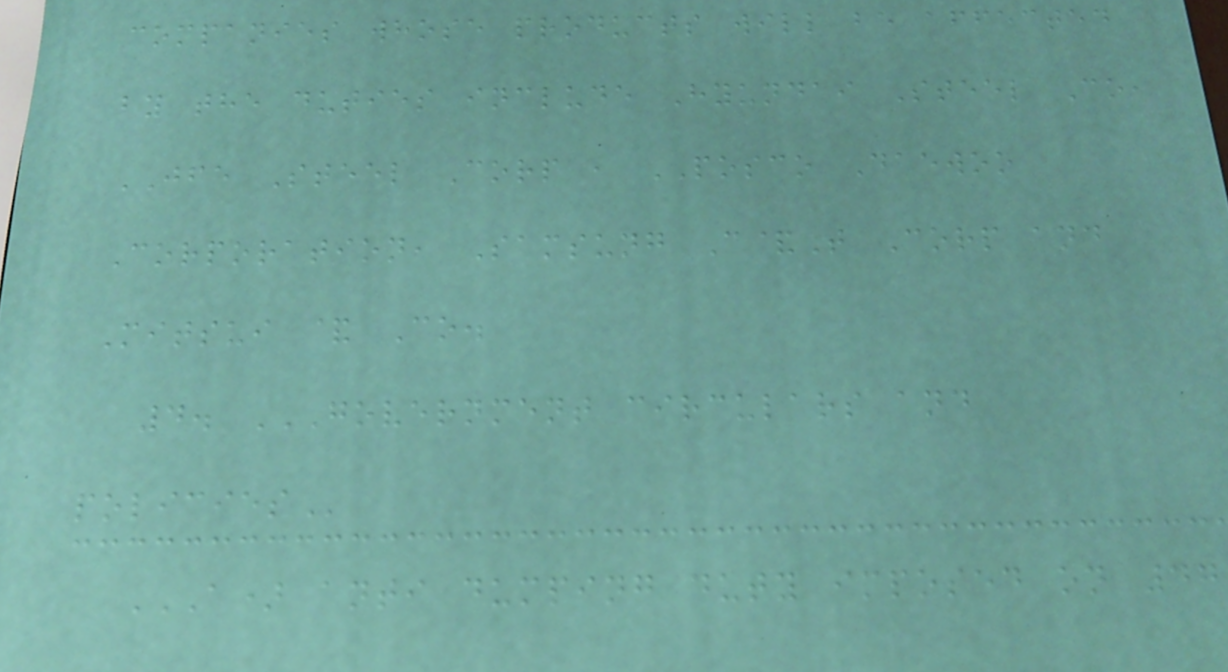companies whose products will be affected
by the duties include Hyundai Steel Co,
JFE Steel Corp , POSCO Daewoo
Corporation, Samsung C&T Corp and
Mitsui & Co.
4. GOVERNMENT CIRCULARS AND
POLICIES
A) ANTI DUMPING DUTY IMPOSED ON 47
